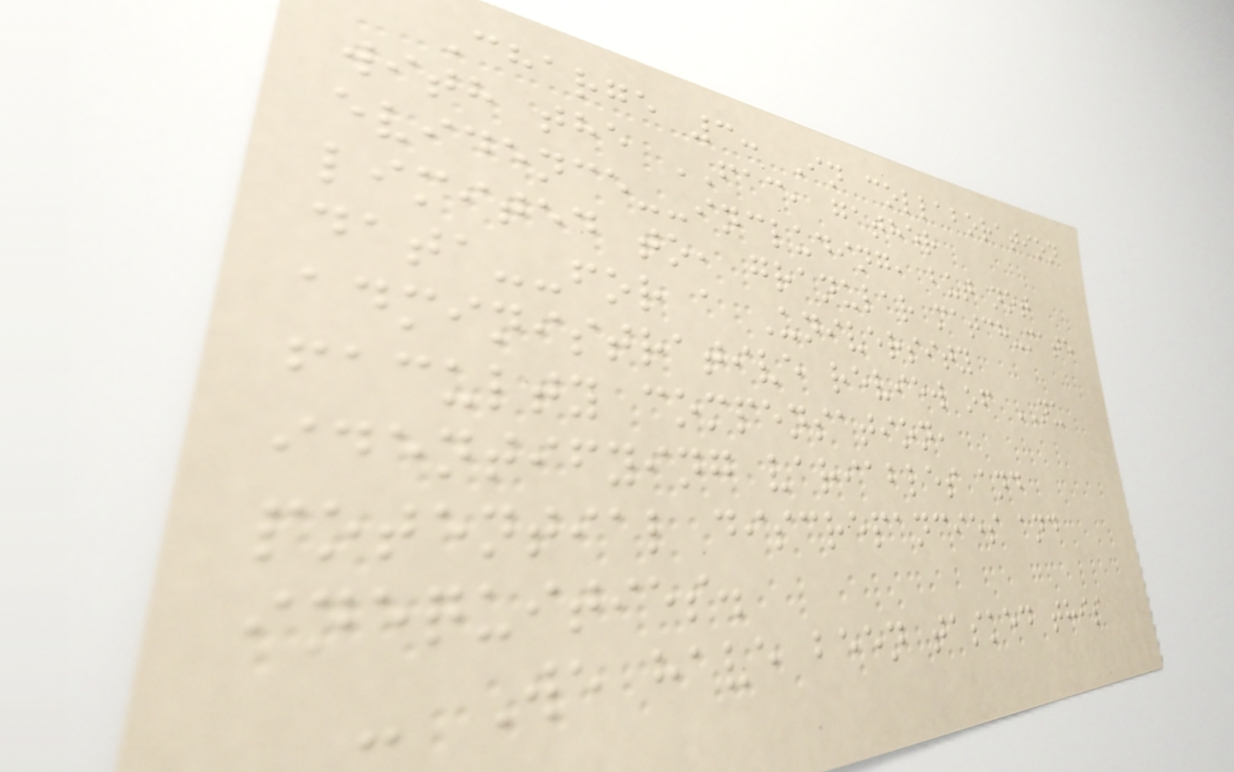Charge 3: In collaboration
with the FAC, gather
evidence--including, but not
limited to, granular match-mate
data--for a University
administrative review of NU
faculty compensation,
identifying variables and
potential discrepancies and
inequities.
- We have been tasked this
